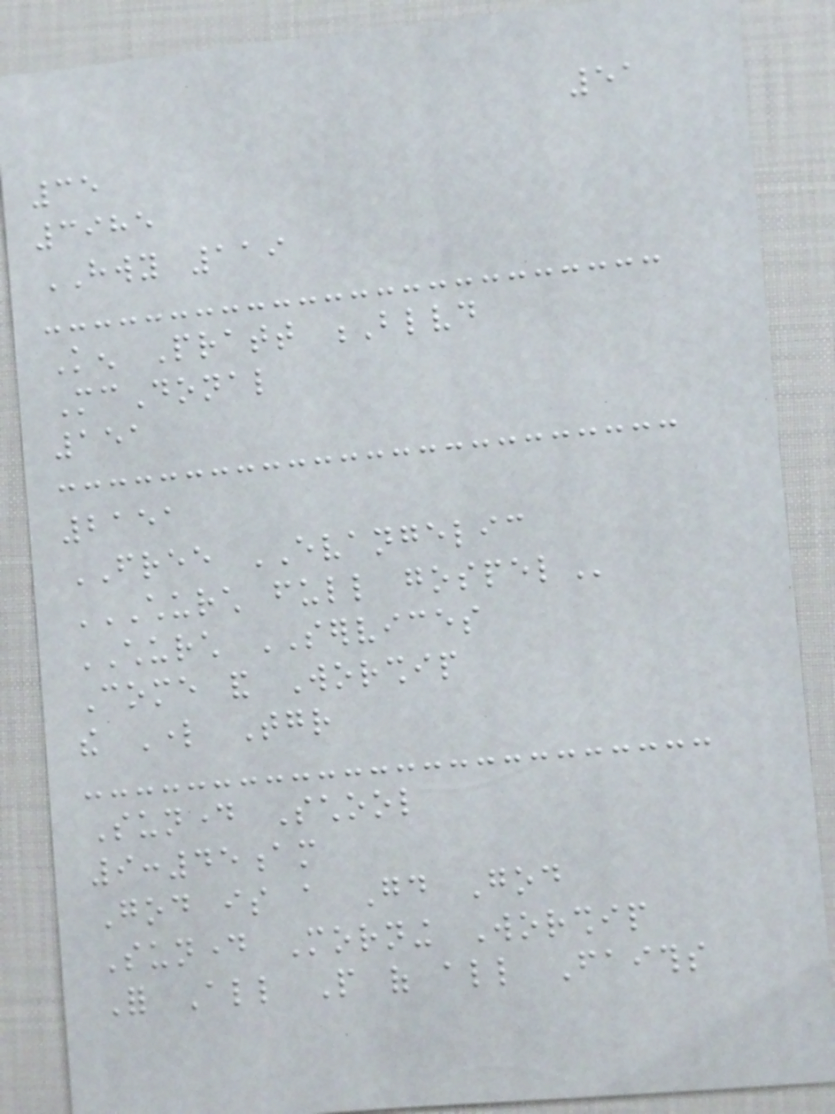51
35
3985
HWY 119
Ken Pratt Blvd
McDonal
151
2151
FREE EVANGELIC
CHURCH FULL GOSPEL
CHURCH SERVICES
Come and Worship
the Lord Together
Sunday School
9:45am
God is a Good God
Sunday Morning Worship
For All People of all Faiths
